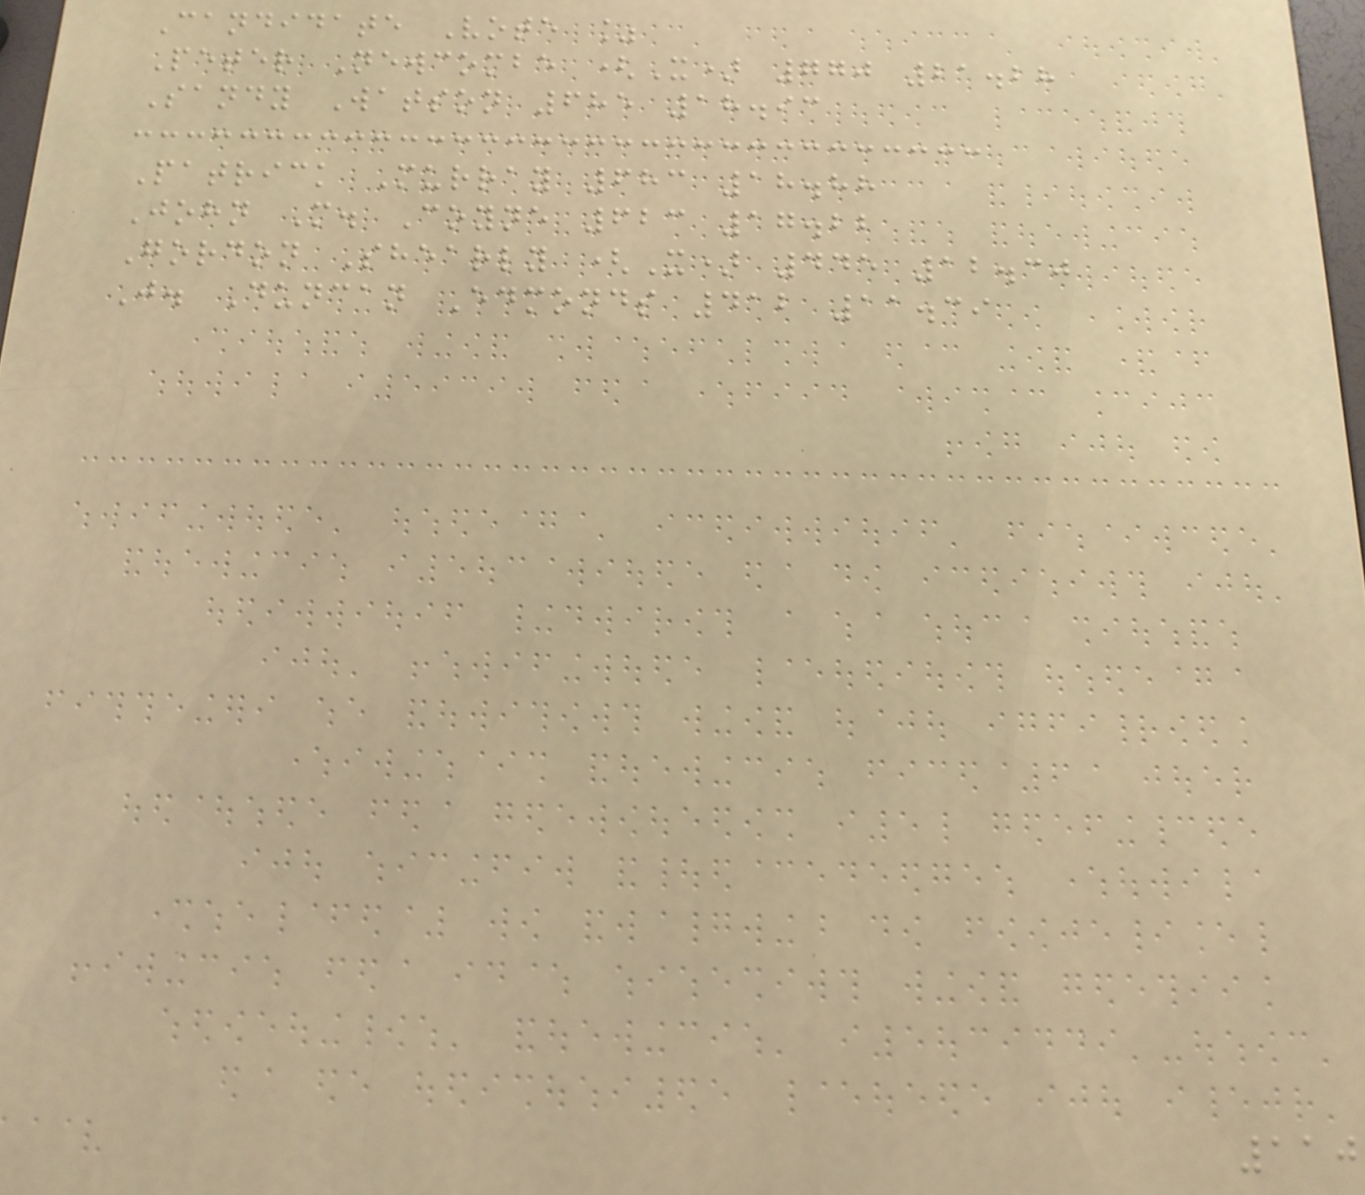Candidate Vote %
Peter Newcombe (X) 770 21.28
Sandy Watson 685 18.93
Patrick Murray 683 18.88
John M. Coyne 623 17.22
Gordon Shearly (X) 445 12.30
J. Duncan Edmonds 412 11.39
110
